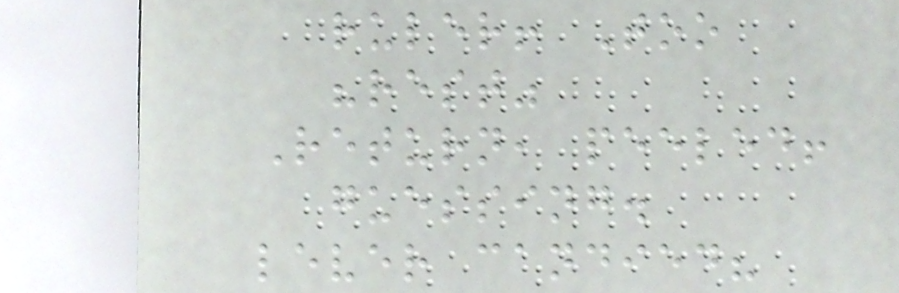ruler! Too
"rest"
Return, peeled!
guessing.
lever candied?
